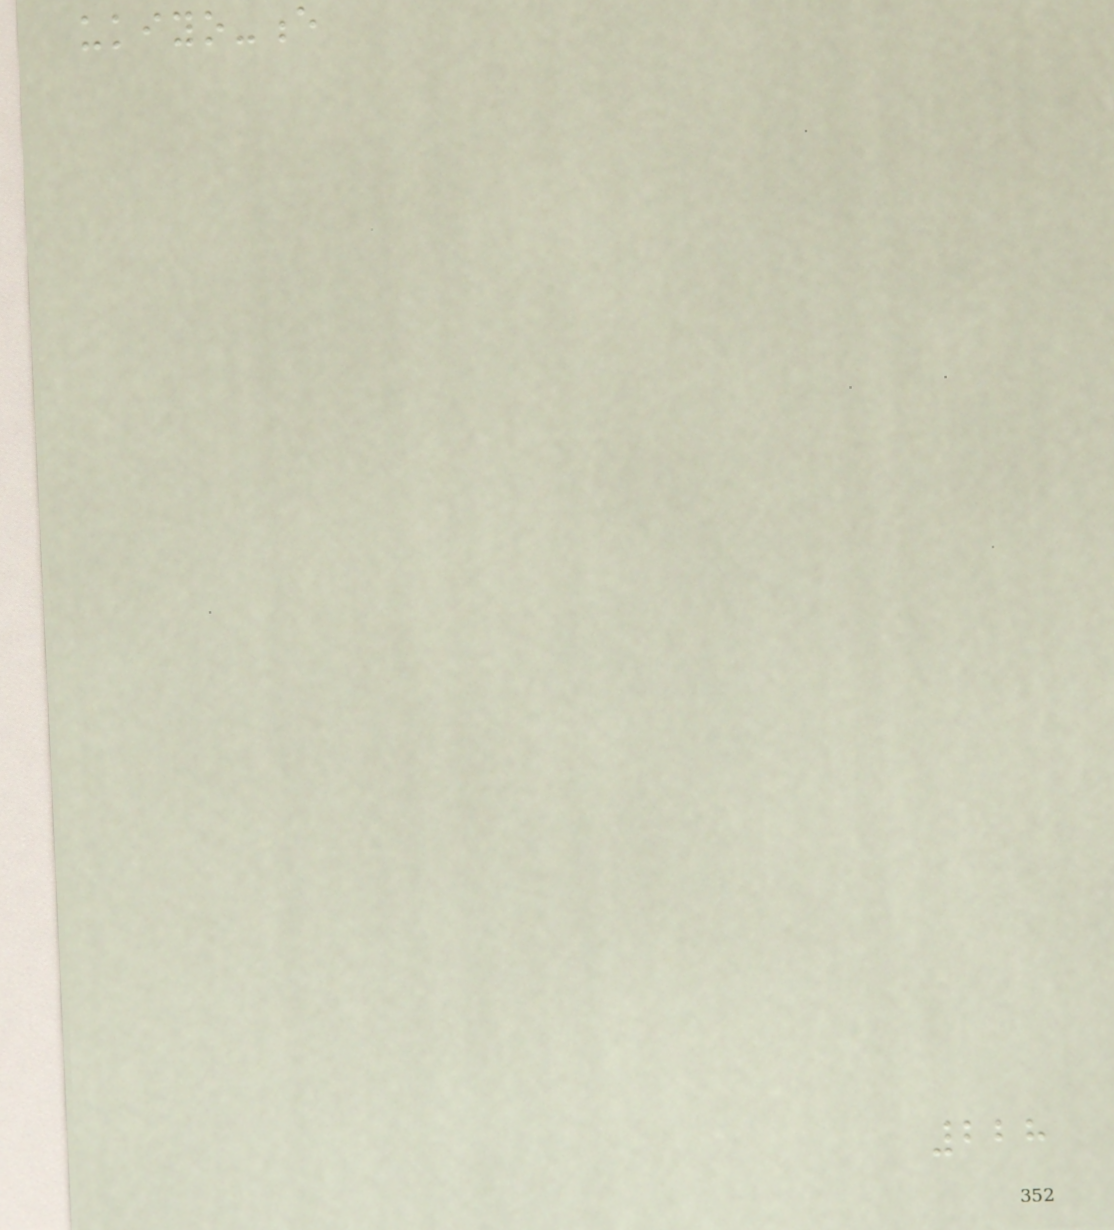ukiyo-e
228
